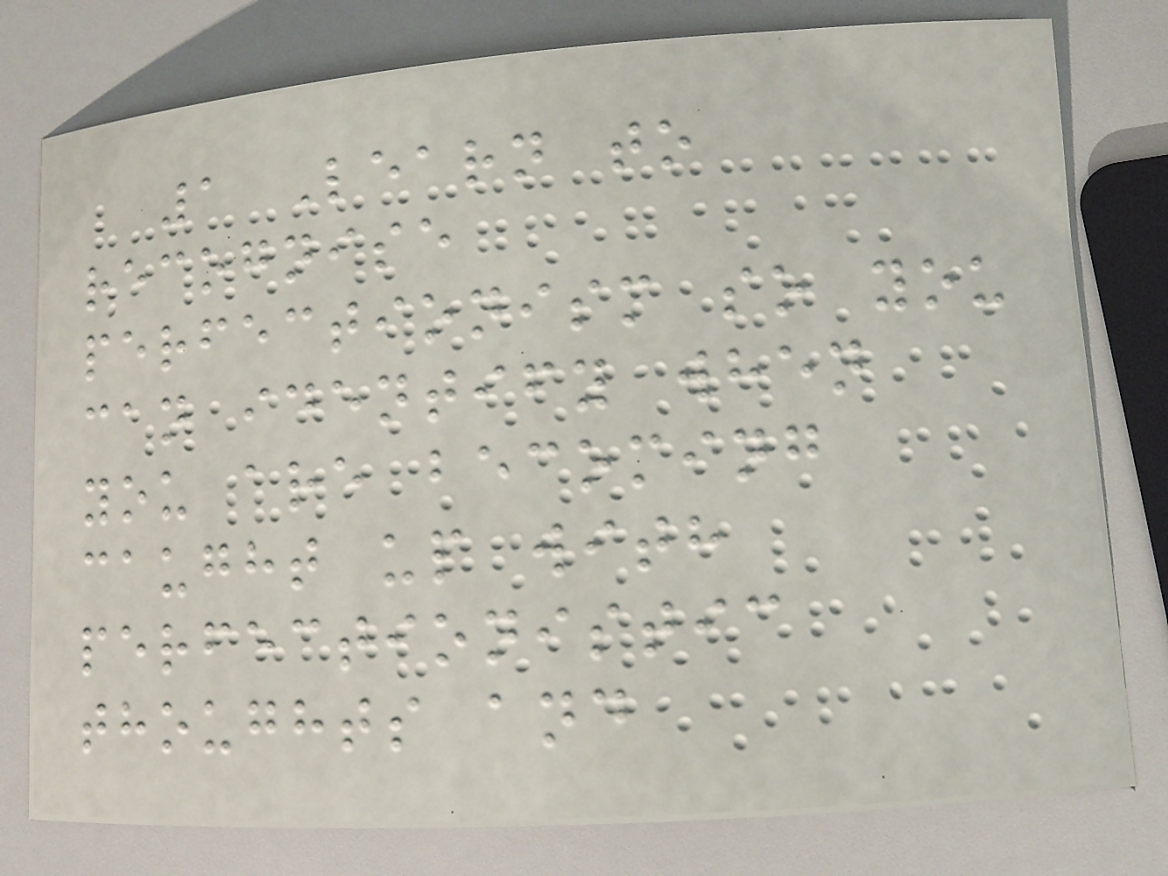1 Learn to
recognise
perfectionism so you
can identify when
you are becoming
caught up with
perfectionistic
thoughts and
